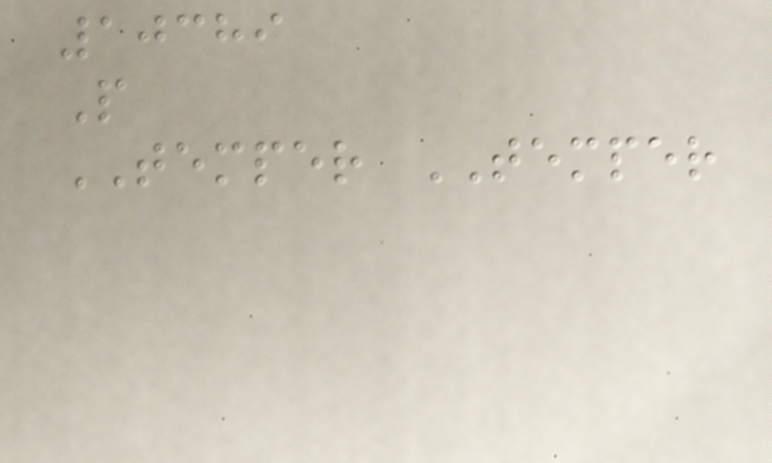10389
P
TEMPER TEMPER
